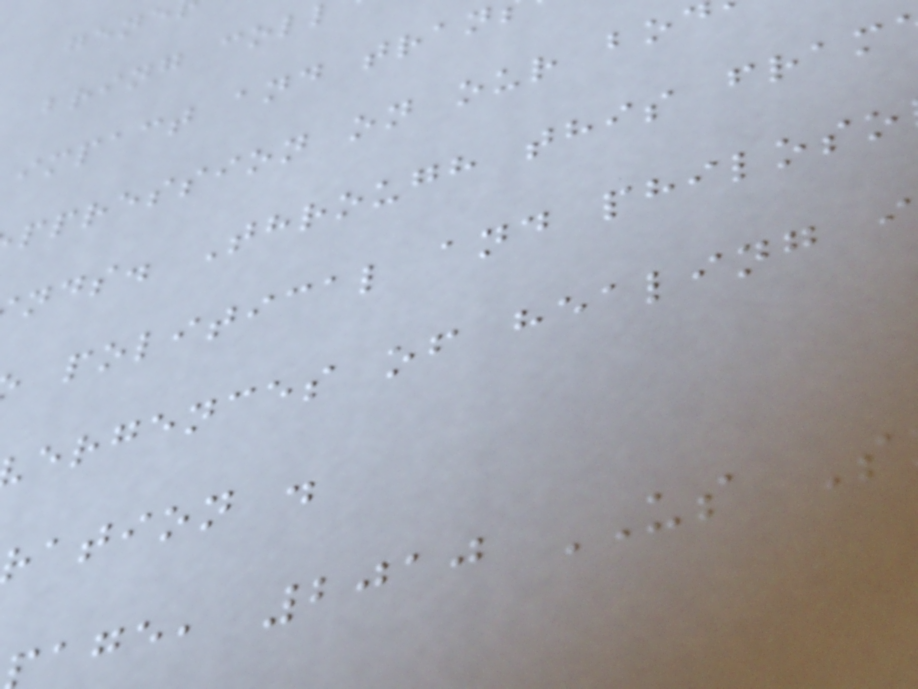bring col
impact and tran
ppression on our bo
nds. Through this fram
political and philoso
ergences of healing i
ation .
age, 2010 US S
